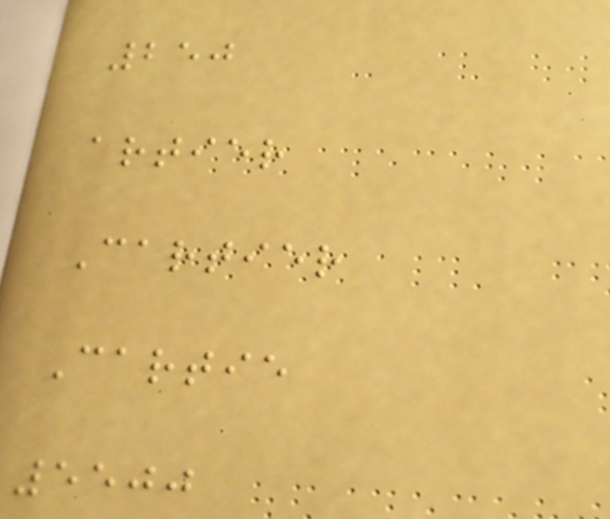250
artier
Cartier
Cartie
5500
